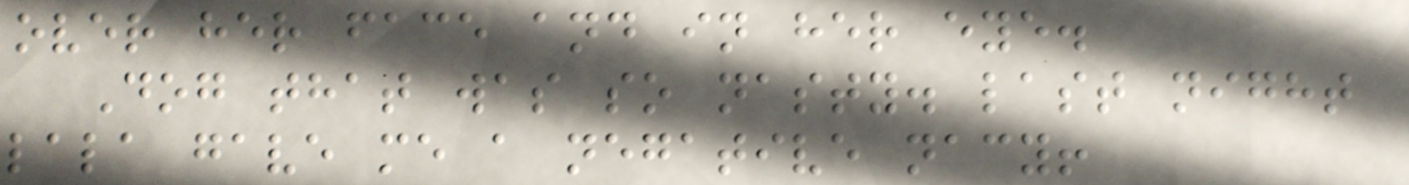over her face and in her eye.
Dog that was so nasty. last night
lala gave me a negative nacy!
